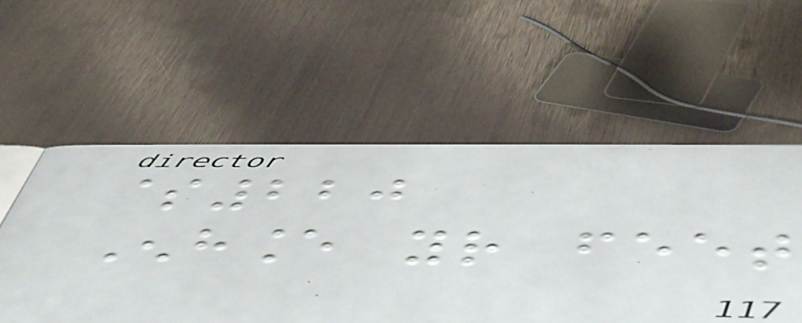$220
Enhance your feet
